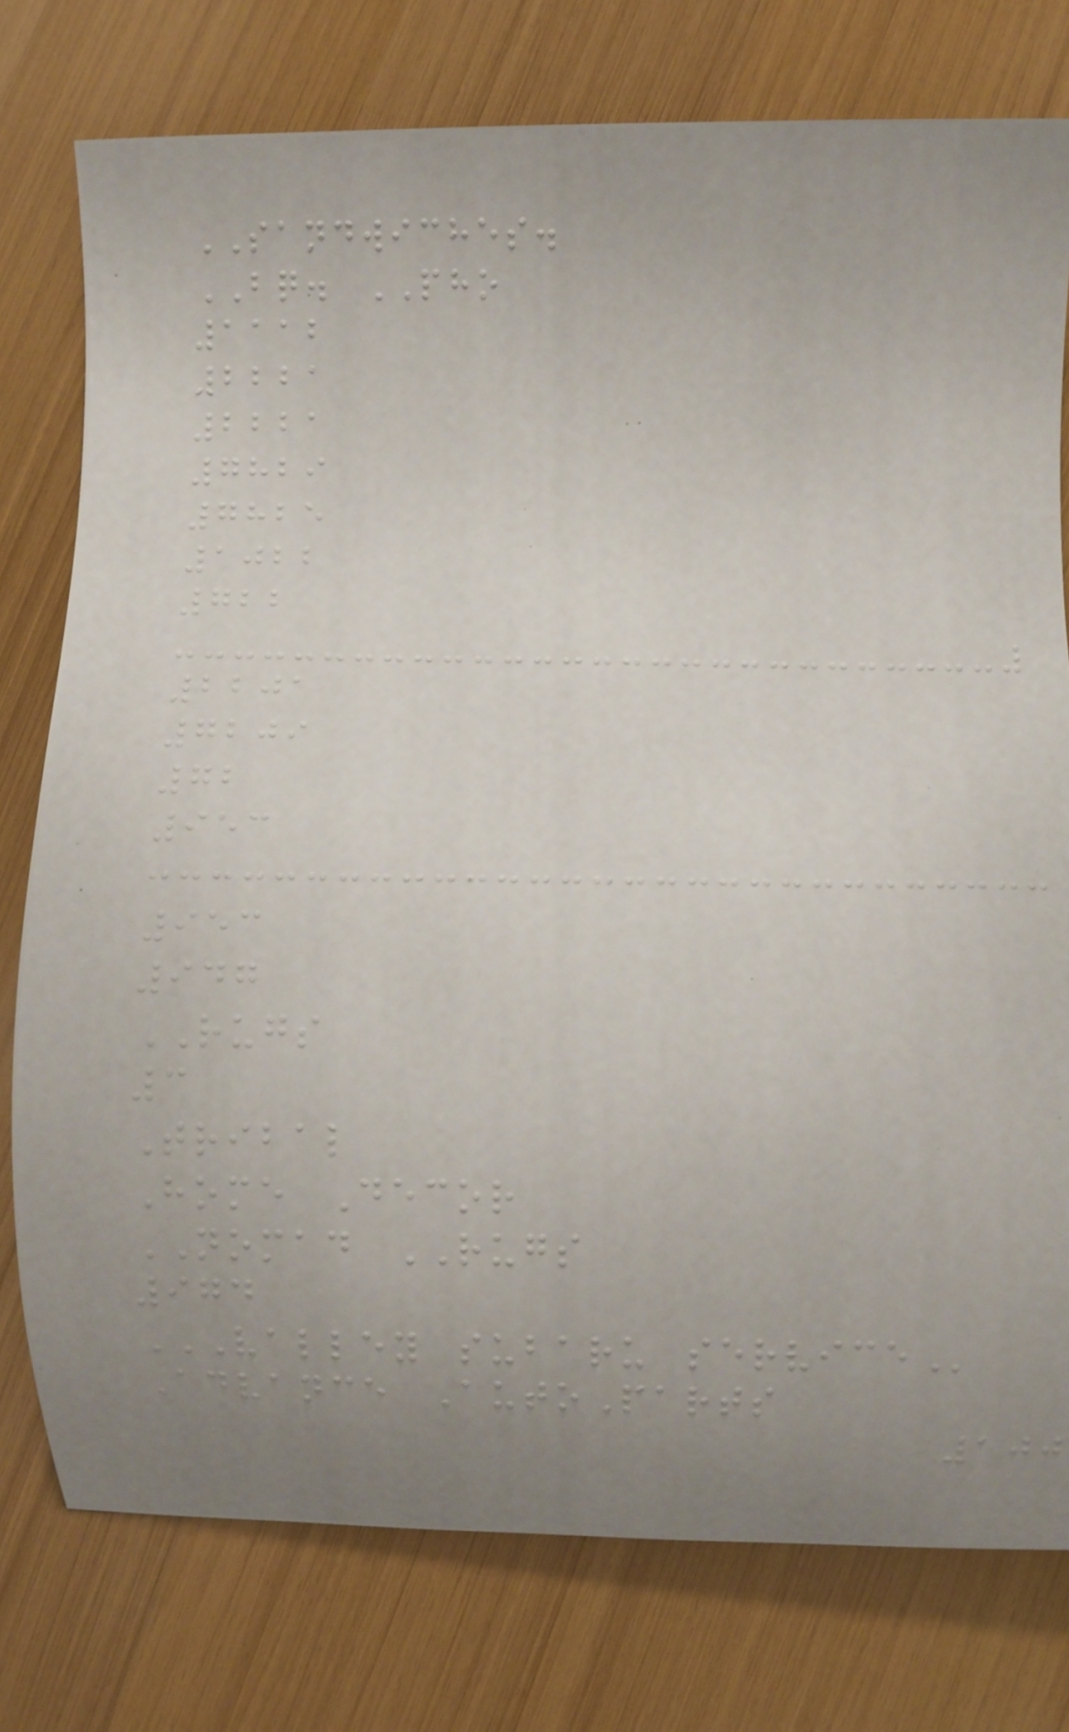SANDWICHES.
BQ. PHO
1112
2221
2221
7829
7825
1022
722
2201
7209
72
953
953
947
RUGS
3
Tribal
Home Decor
NOMAD RUGS
974
VALLEY SUBARU SERVICE
Advance AutoParts
100
